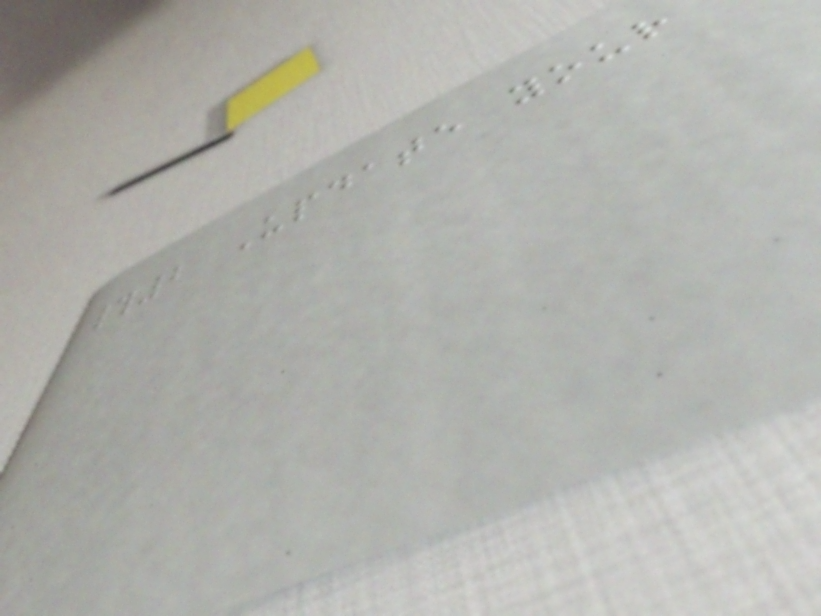#2 Update your
